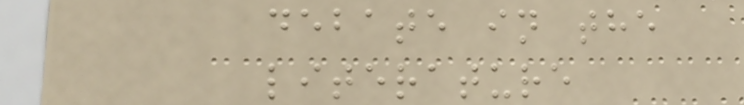debate in the
literature
